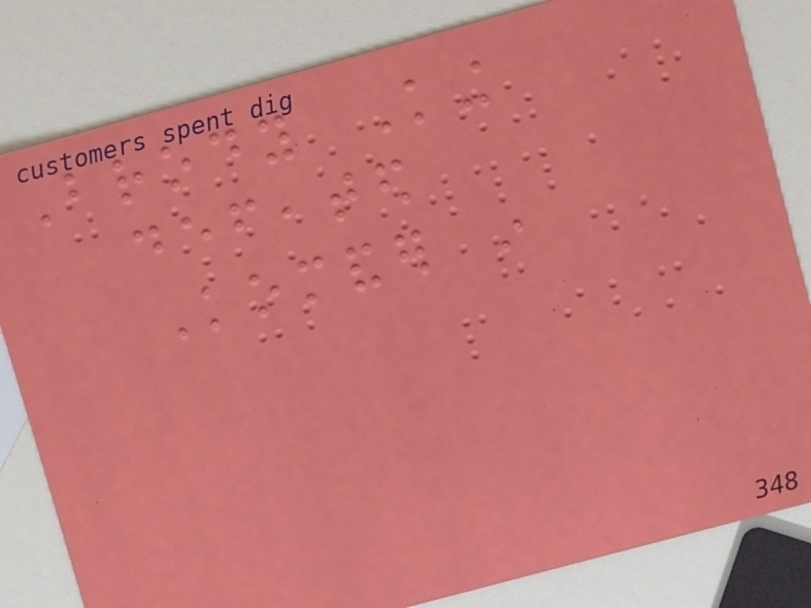Brody King
defeated
Komander in
